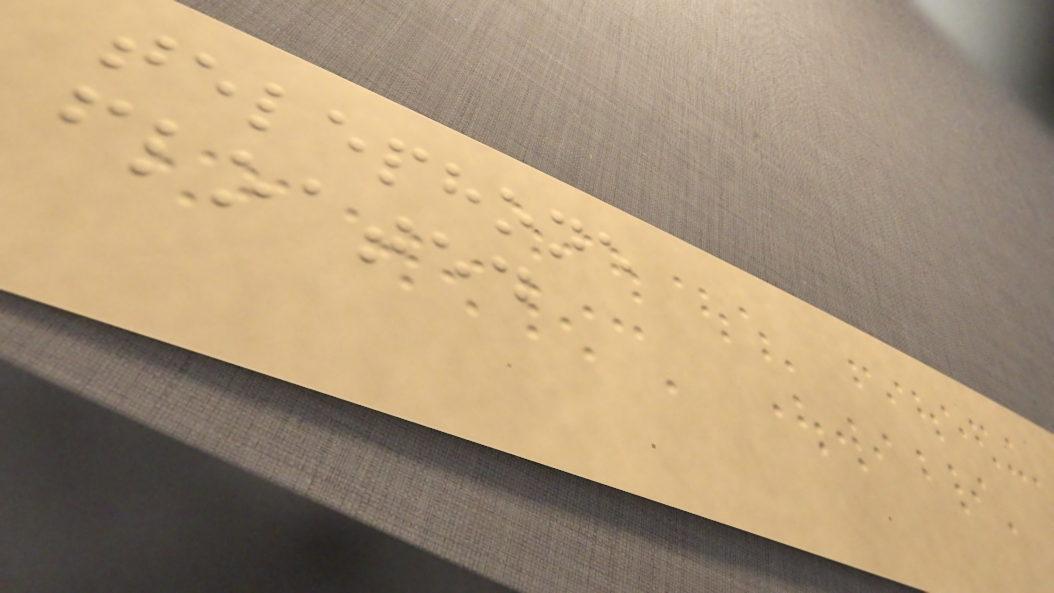telephone
floated
